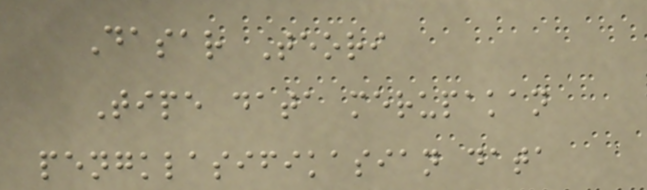Dasar Teori
Tipe data merupakan
pengklasifikasian data
